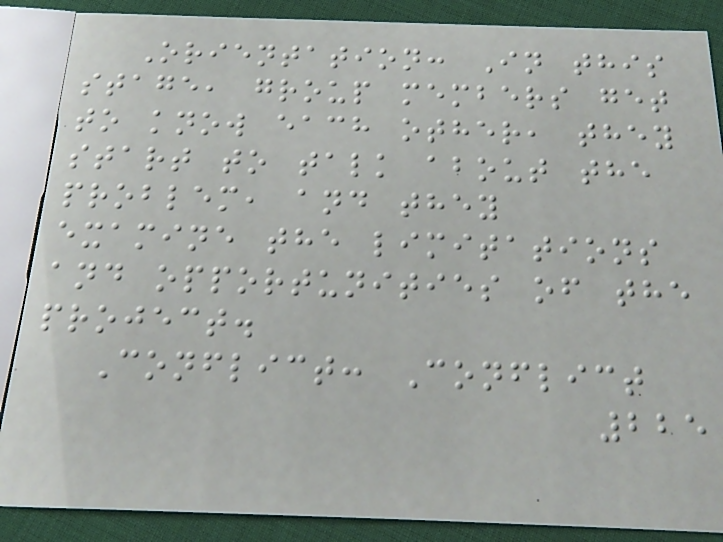Orientation: In this
stage, group members get
to know each other, they
start to talk about the
problem, and they
examine the limitations
and opportunities of the
project.
Conflict: Conflict
225
